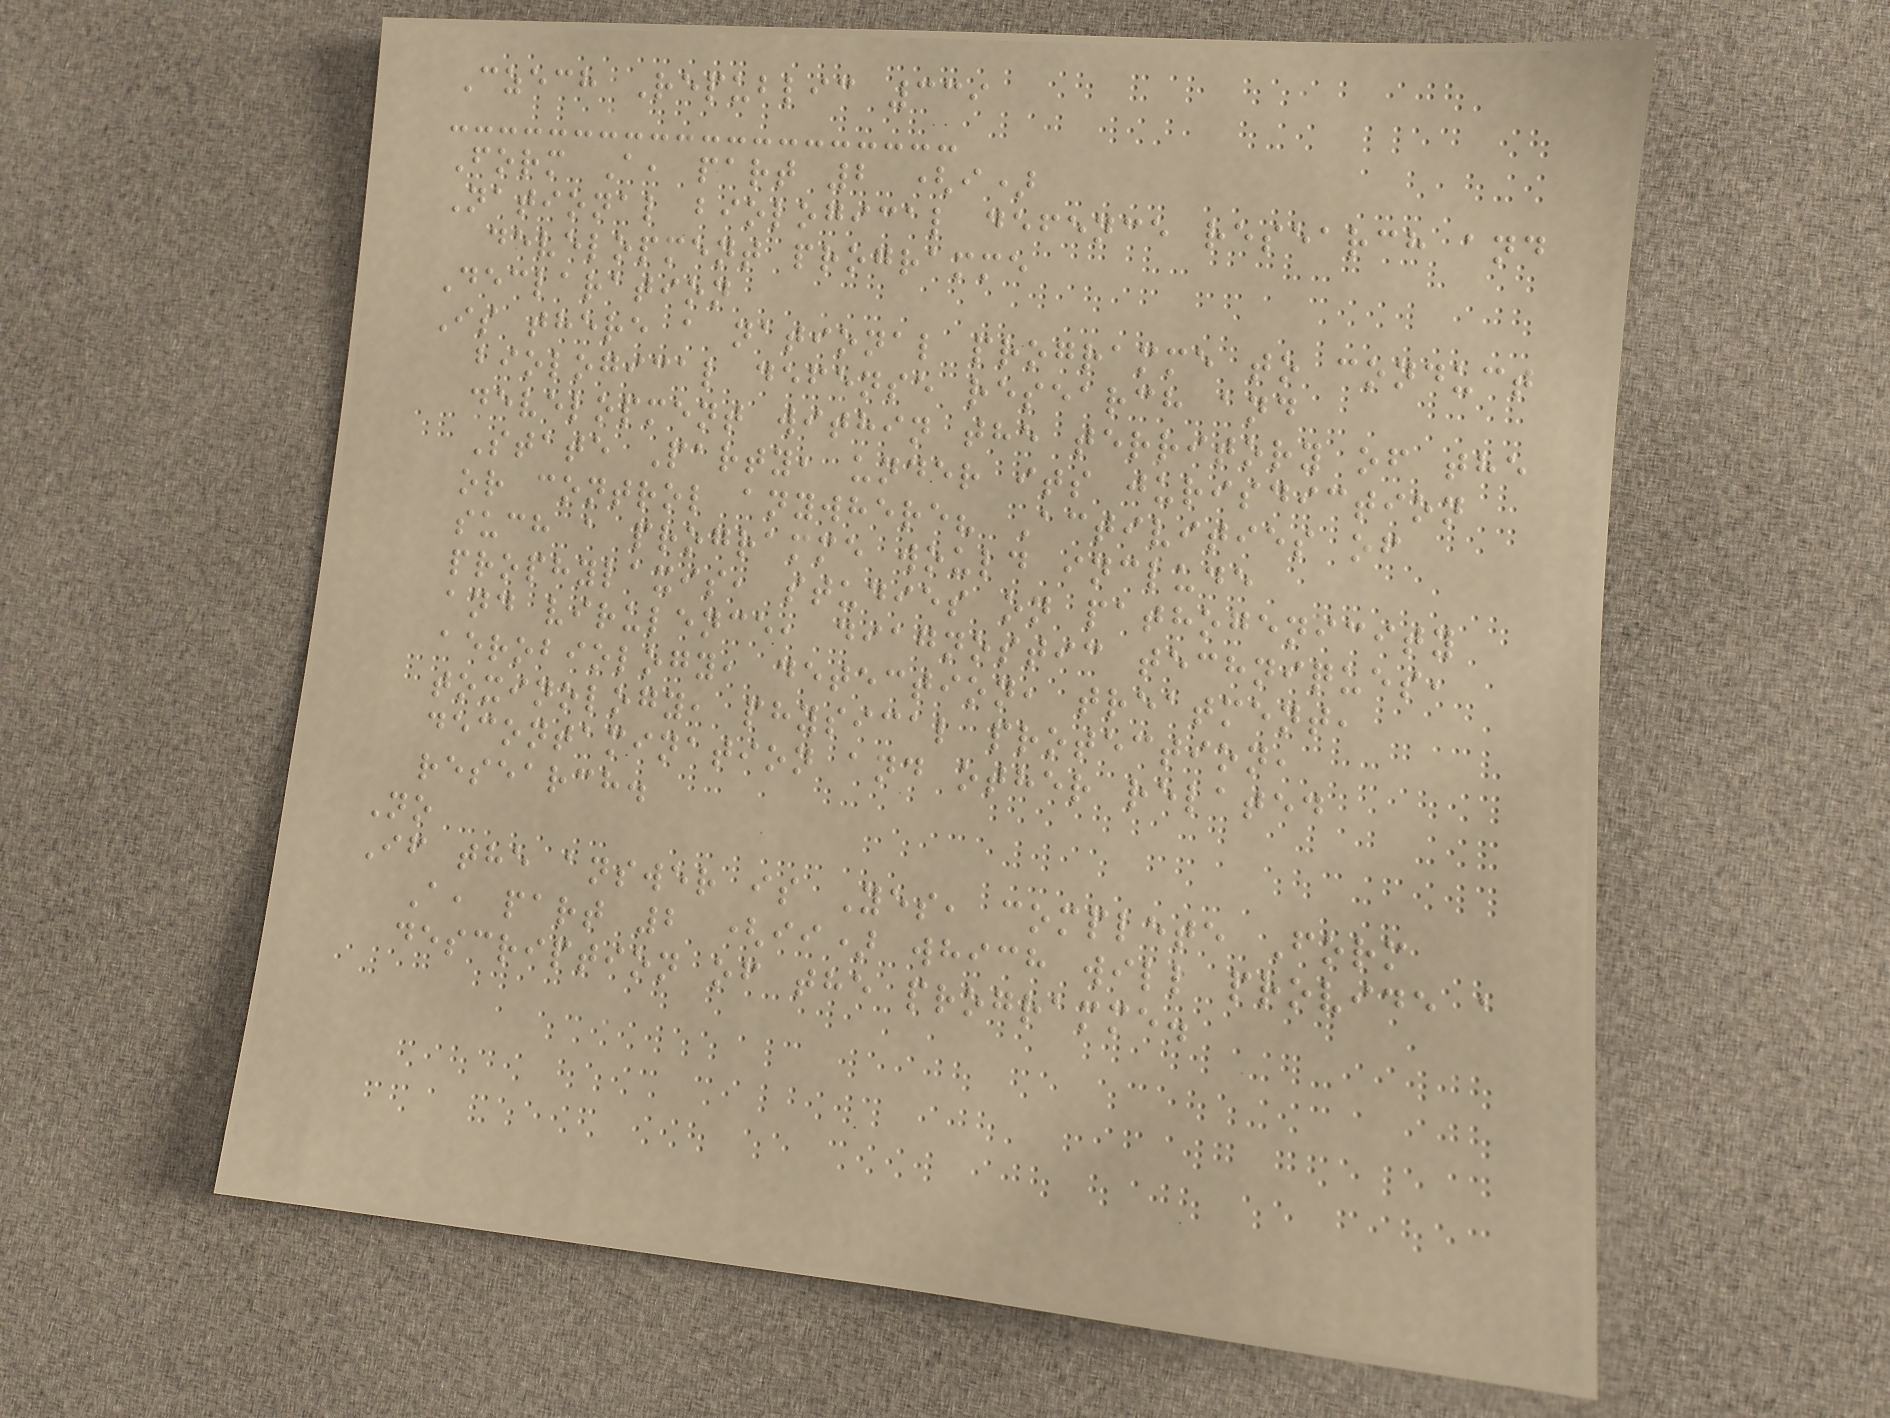Czech Republic 339
Form A, part 2 (i)
National biological defence research and
development programme
Declaration
Is there a national programme to conduct
biological defense research and
development within the territory of the
State Party, under its jurisdiction
or control anywhere? Activities of
such a programme would include
prophylaxis, studies on pathogenicity
and virulence, diagnostic techniques,
aerobiology, detection, treatment,
toxinology, physical protection,
decontamination and other related
research.
No
If the answer is Yes, complete Form
A, part 2 (ii) which will provide a
description of the programme.
